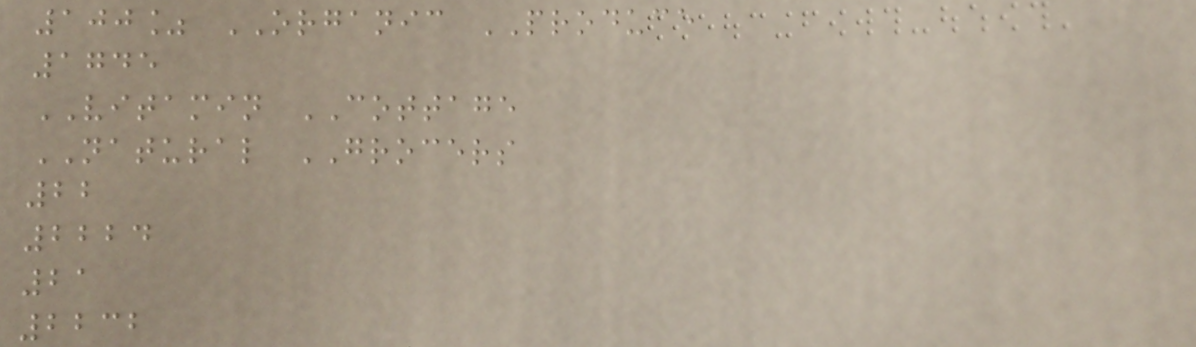100% ORGANIC PRODUCE
1745
VITAMIN COTTAGE
NATURAL GROCERS
22
2224
21
2232
